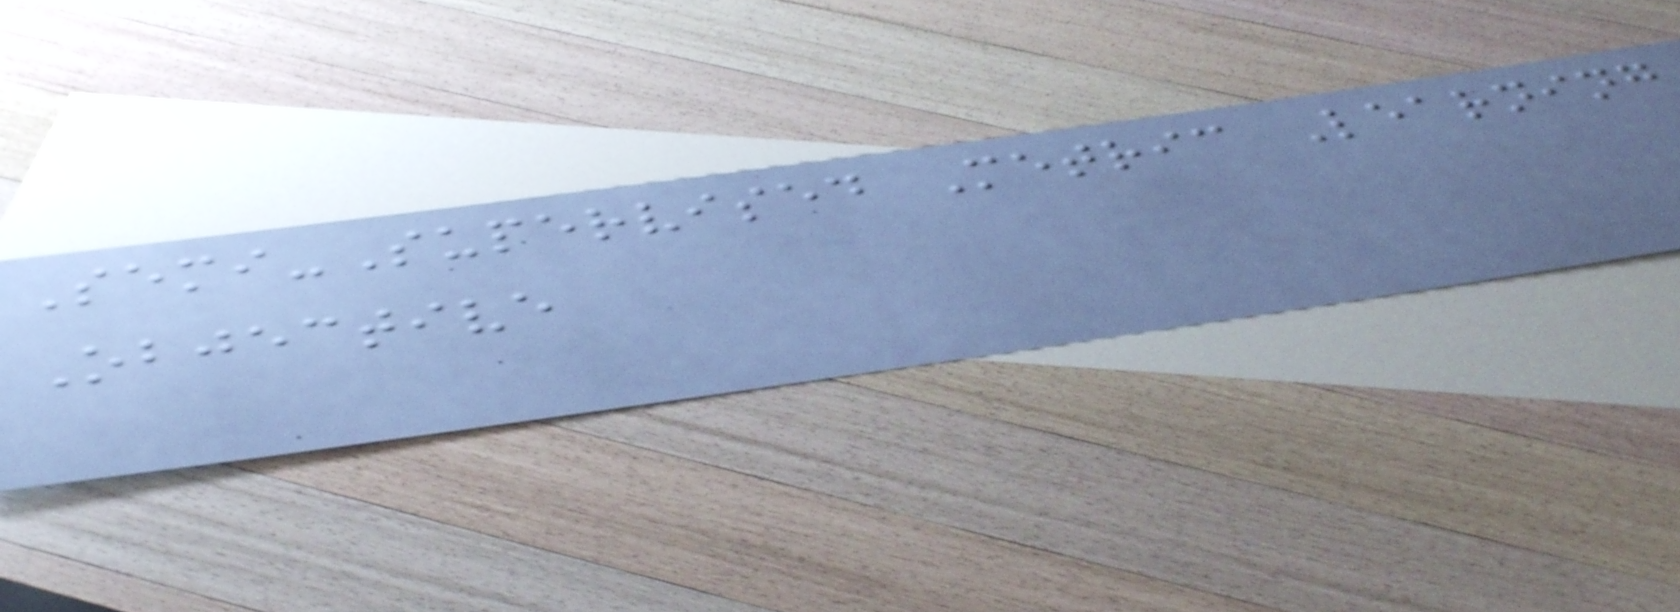Semi-Supervised Metric Learning
Objective
